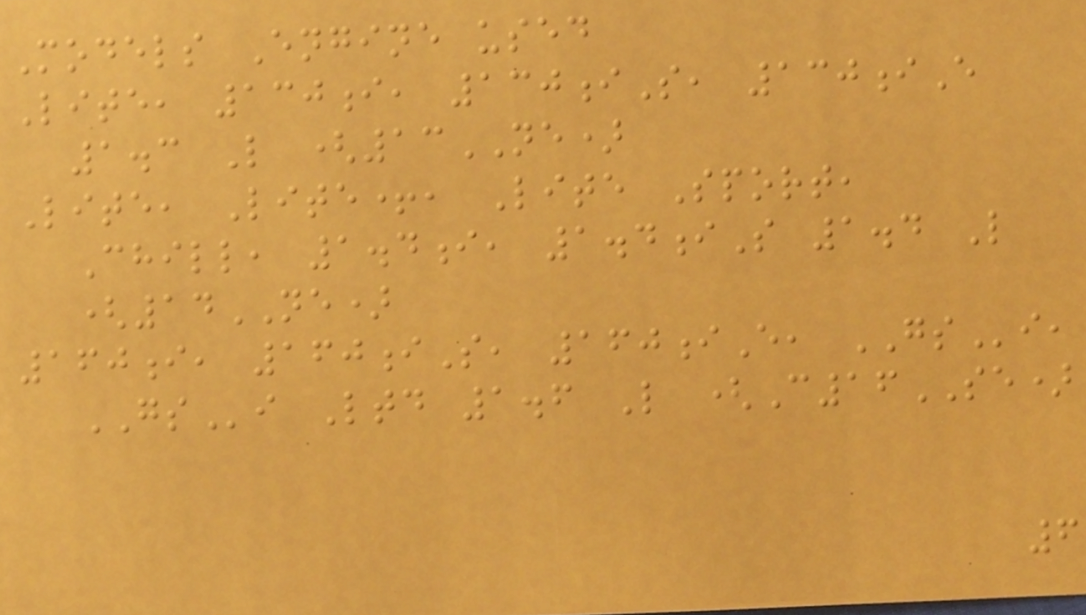Models Engine used
Lite, 130i, 130iS, 130iE
1.3 L (13NE)
Lite, Lite+, Lite Sport,
Chill, 1.4i, 1.4iS 1.4 L
(14NE)
160i, 160iS, 160iE, GSi,
GSi Ltd 1.6 L (C16SE)
6
